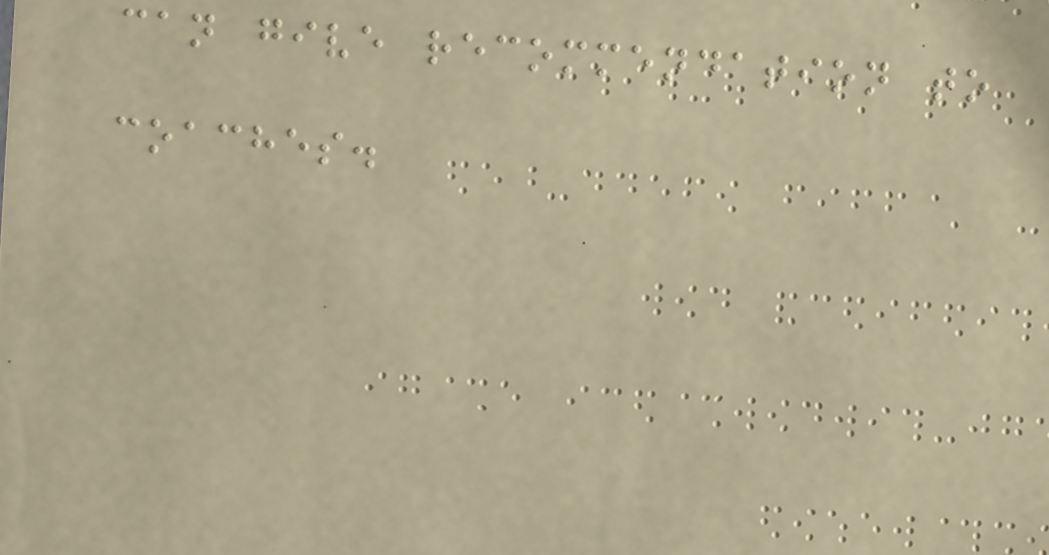can give recommendation to
coaches.
